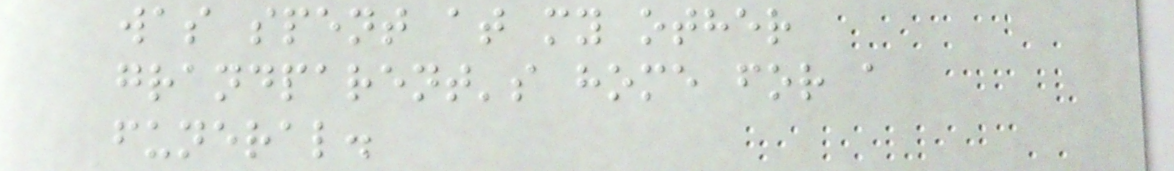was spent at my other
grandparent's home for a
funeral.
